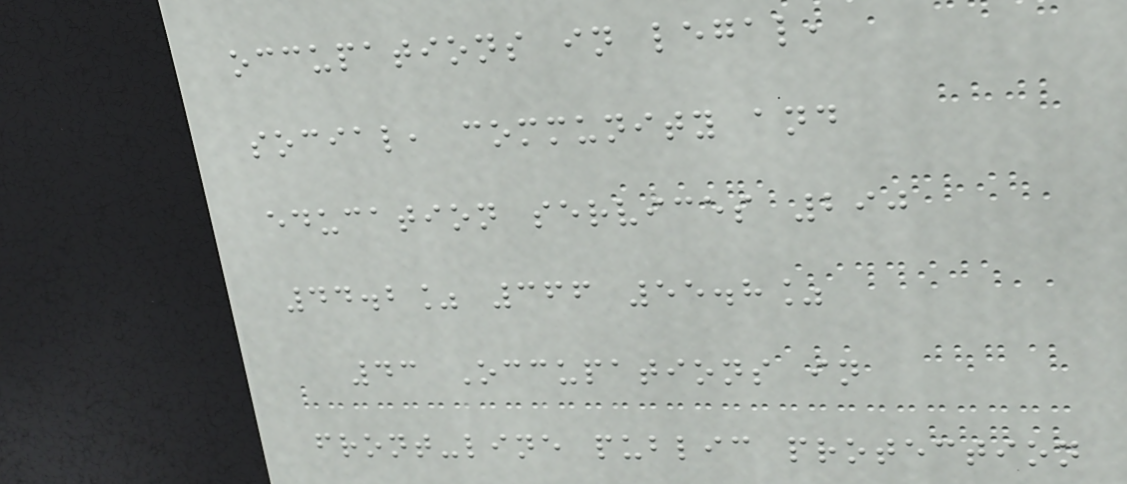occupations in legal,
social, community and
education services 290
44.2% 366 55.8%
43 Occupations in
front-line public protection
